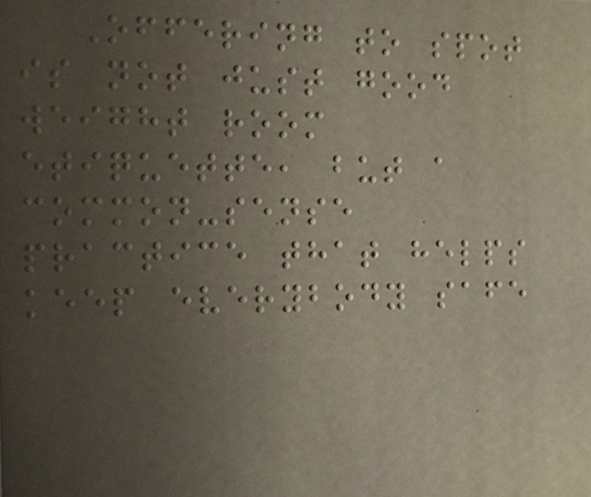Offering to spot
is not just good
weight room
etiquette, but a
common-sense
practice that helps
keep everybody safe
